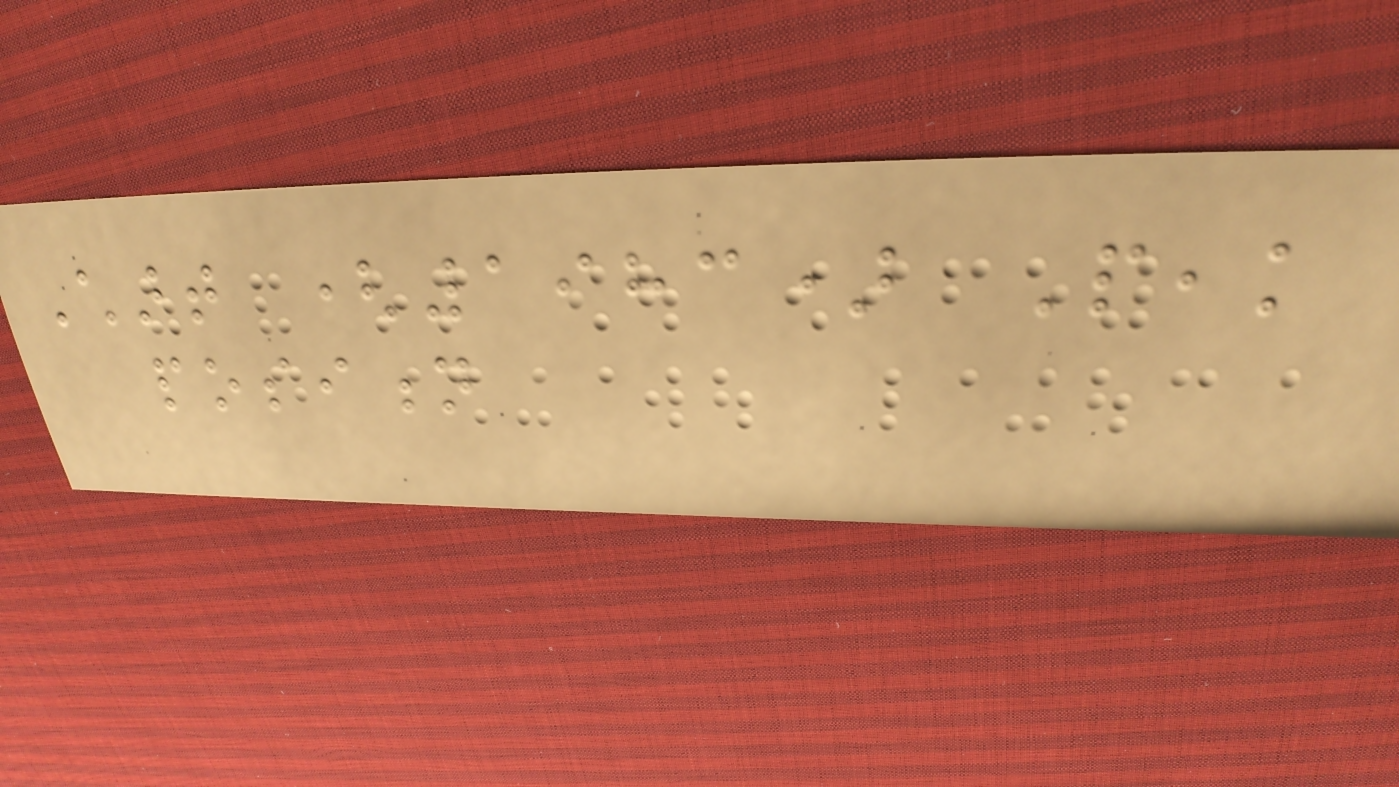Chart (1983) Peak
position
